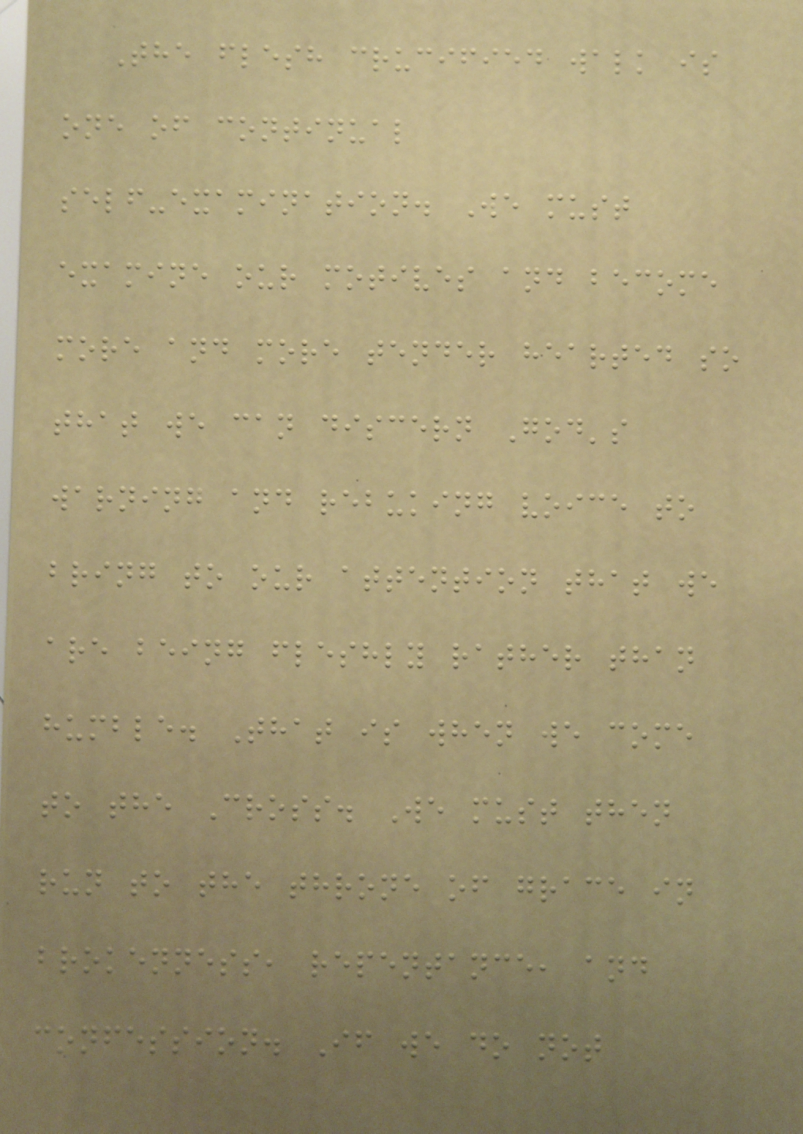The flesh crucified walk is
one of continual
self-examination. We must
examine our motives and become
more and more tender hearted so
that we can discern God's
warning and rebuking voice to
bring to our attention that we
are being fleshly rather than
humble. That is when we come
to the Cross. We must then
run to the throne of grace in
brokenness, repentance, and
confession. If we do not
